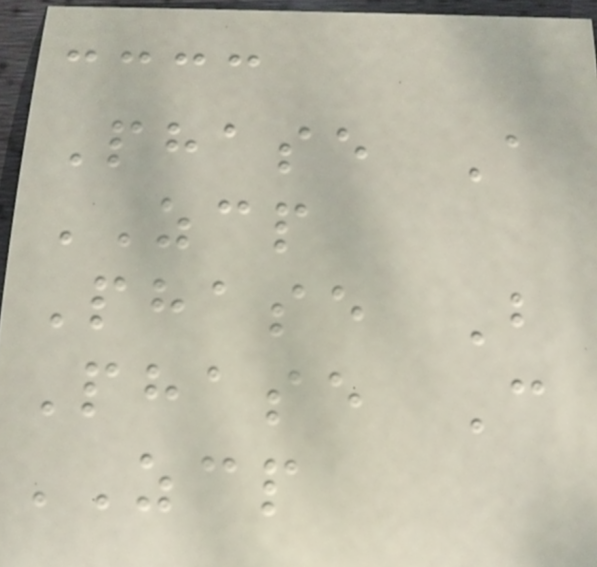Phase A
ZCP
Phase B
Phase C
ZCP
